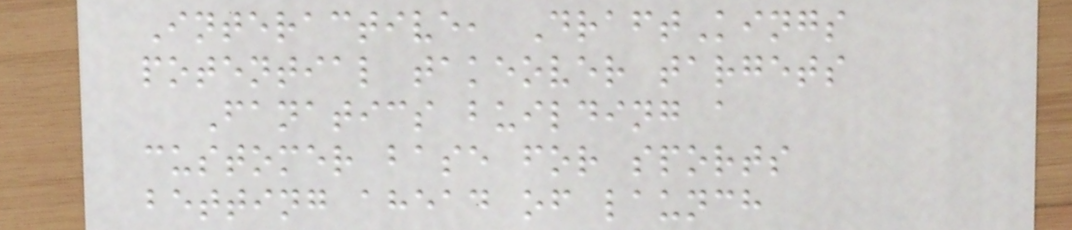Interactive, DraftKings
potential takeover targets
Fanatics building a
customer base for sports
betting ahead of launch
